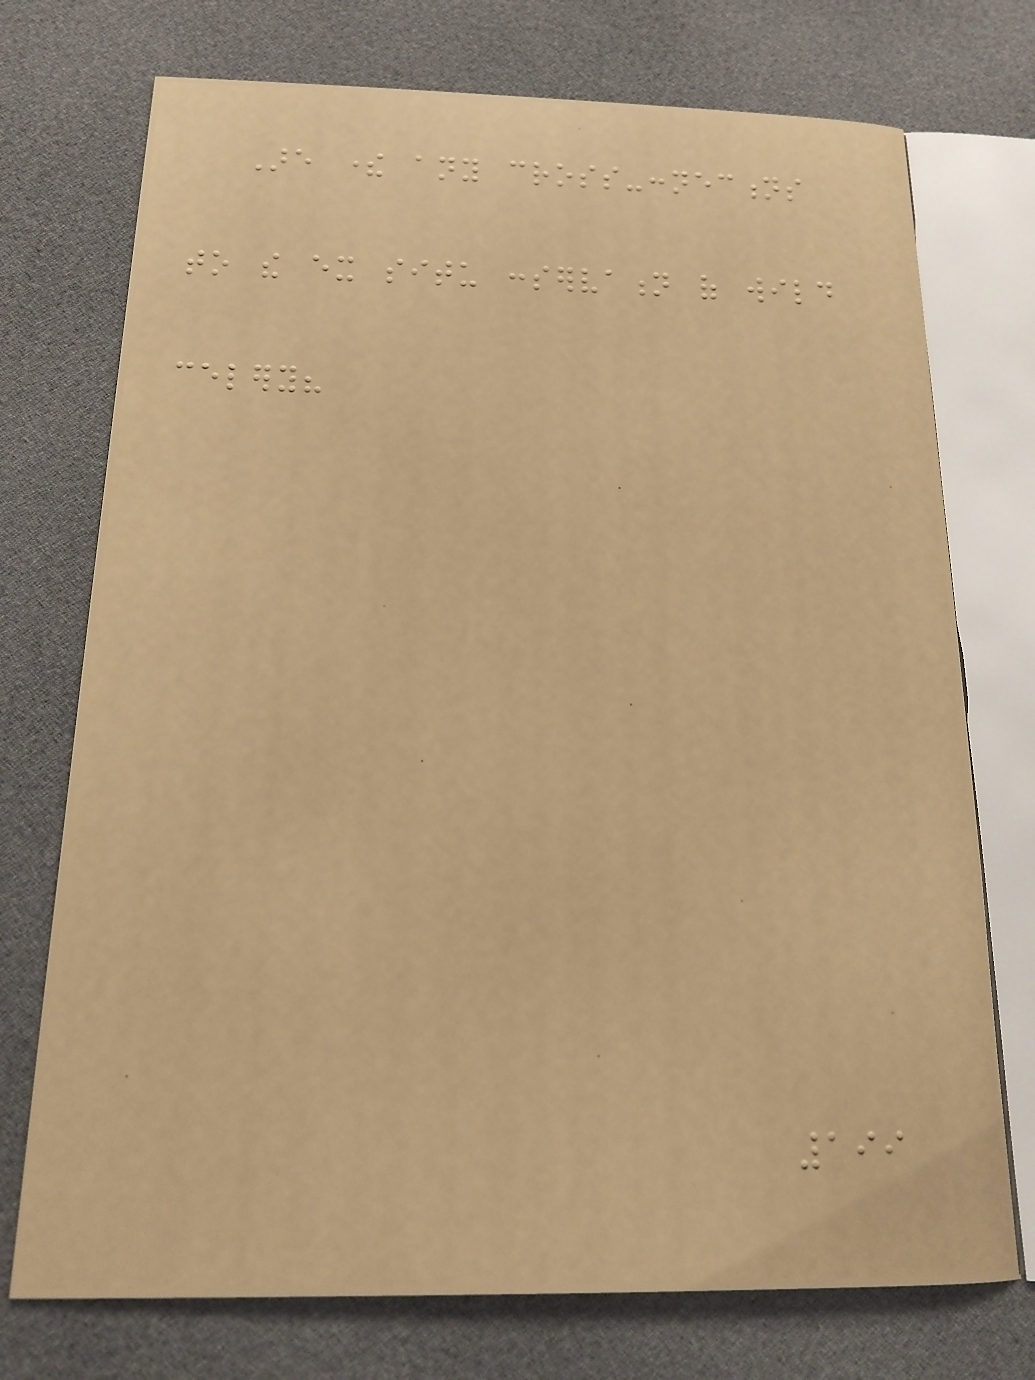Are there any cross-connections
to the ex situ conservation of wild
celery?
199
